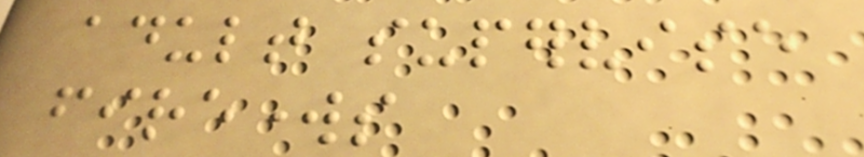adult supervise
fireworks
